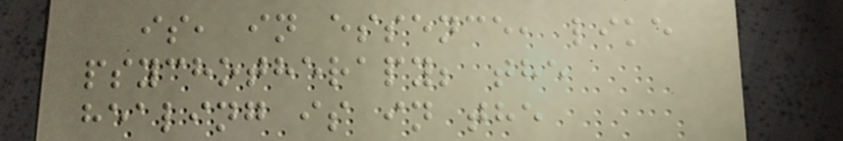is, in essence, like
psychotherapy; the
healing is in the
